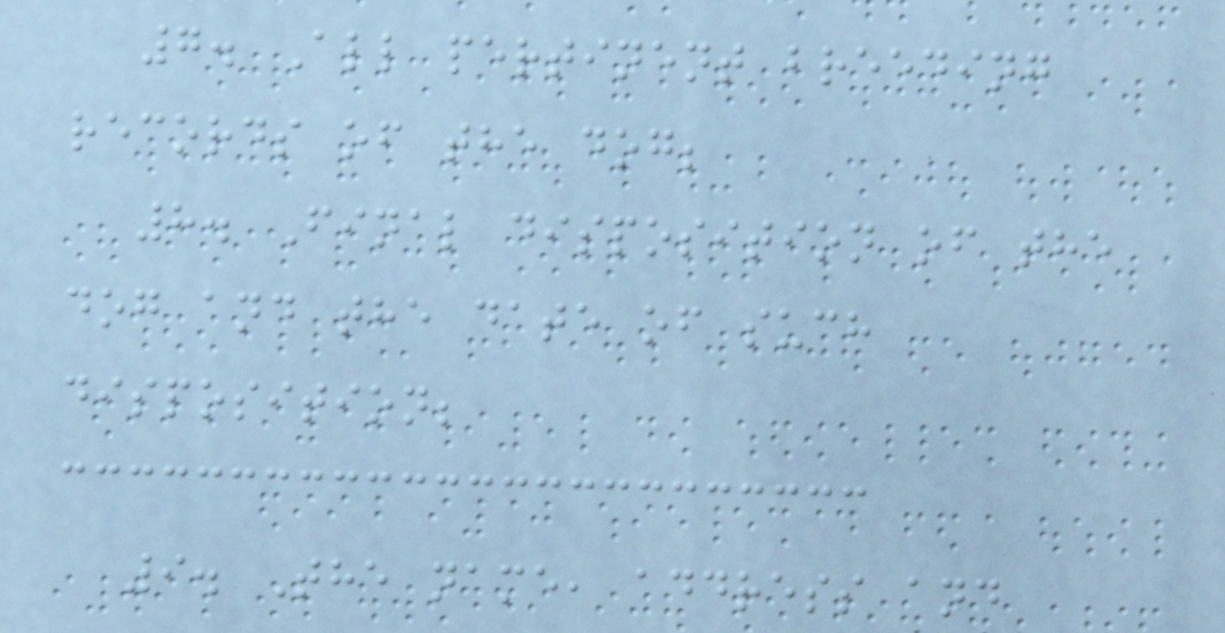7. All pertinent breeding
records of the dog;
8. Final disposition of the
dog and the date of such
disposition;
9. The name, address and
